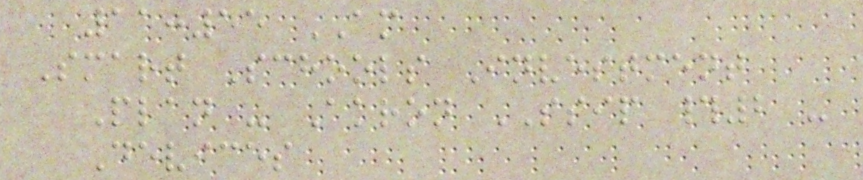11:55 AM
Smart Schools Investment
Plan - Akron SSIP #2 -
Devices
